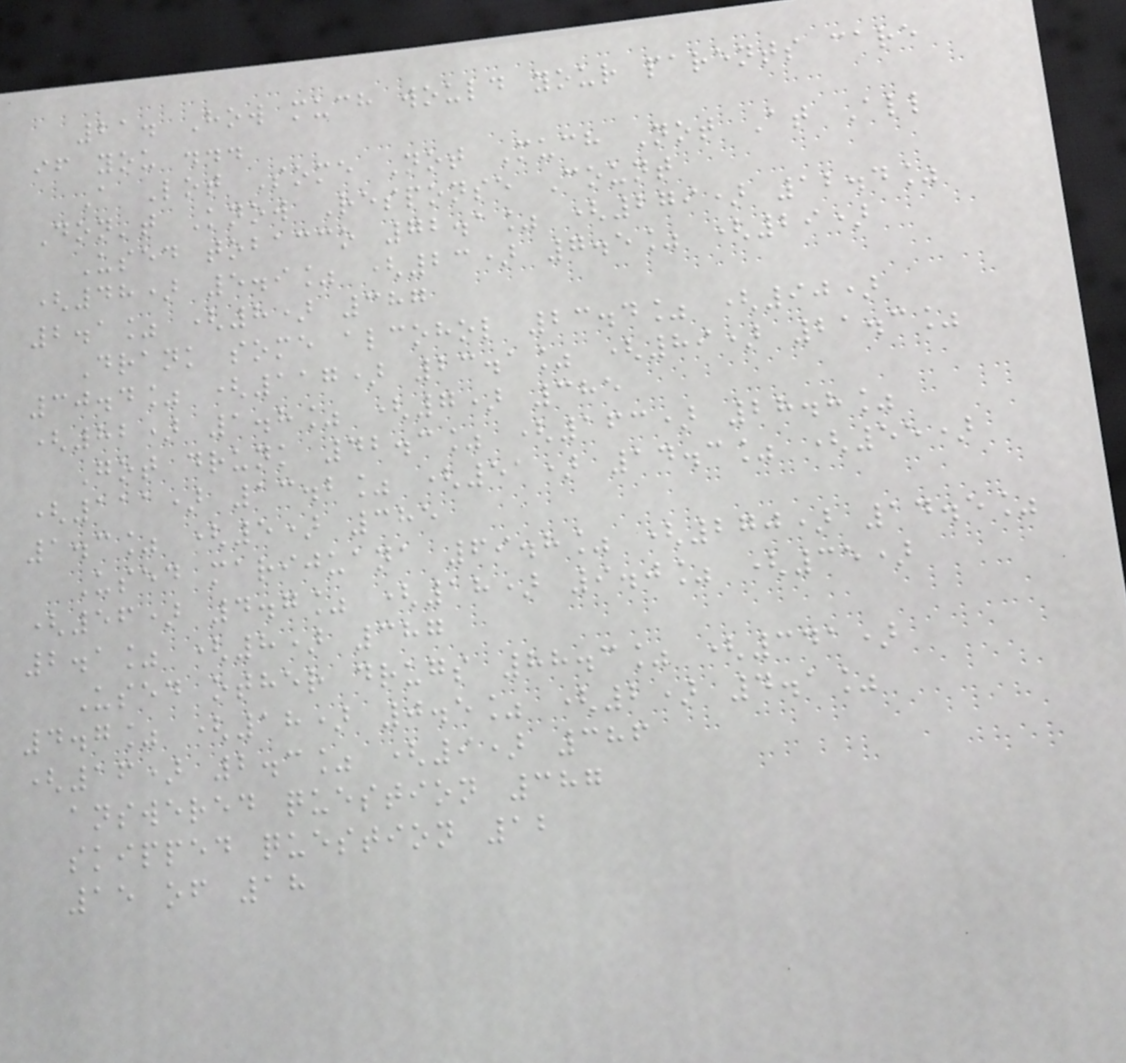21. How much would your parents care
if you ...
A Lot Some Not Much Not At All
Don't Know Response Count
Used tobacco 72.1% (279) 12.4%
(48) 5.9% (23) 7.5% (29)
2.1% (8) 387
Drank some alcohol 23.4% (90)
30.4% (117) 23.1% (89) 21.3%
(82) 1.8% (7) 385
Got drunk 42.3% (163) 28.8%
(111) 13.2% (51) 14.3% (55)
1.3% (5) 385
Used marijuana 69.8% (270) 14.5%
(56) 4.7% (18) 9.0% (35)
2.1% (8) 387
Used other drugs 88.3% (341)
4.7% (18) 0.5% (2) 4.1%
(16) 2.3% (9) 386
answered question 387
skipped question 12
15 of 18
